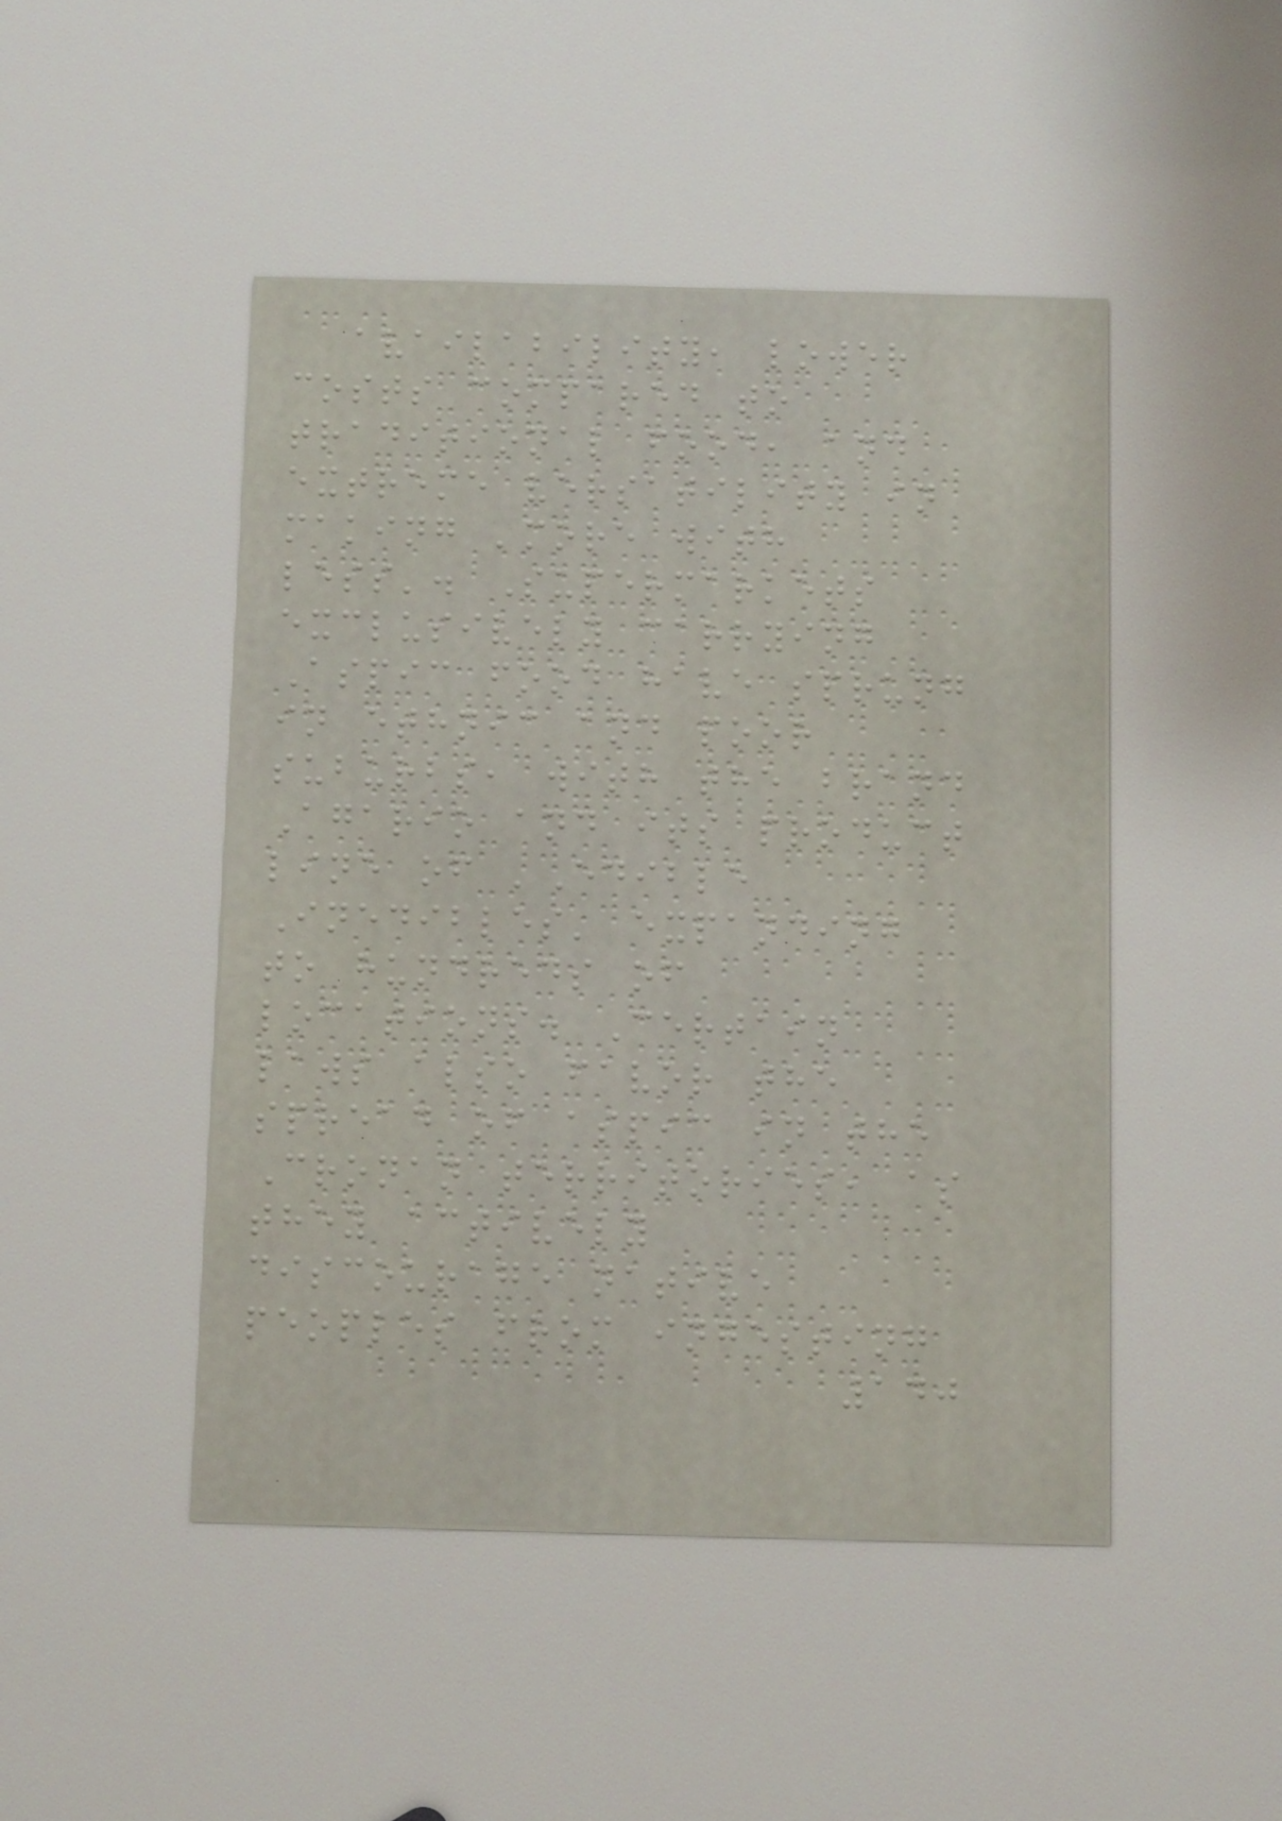availability, lower
costs compared to
traditional food, and
extreme versatility in
making 'more with
less'. Supermarkets
exclusively carrying
Aspic food have sprung
in ethnic and poor
suburbs, with the brand
Agario and its product
line of 'Edible
Inedibles' expanding
to hundreds of
locations. Certain
laws also favor the
spread of aspic in the
Cronan territories, as
they actively
discourage native
peoples from ingesting
140
